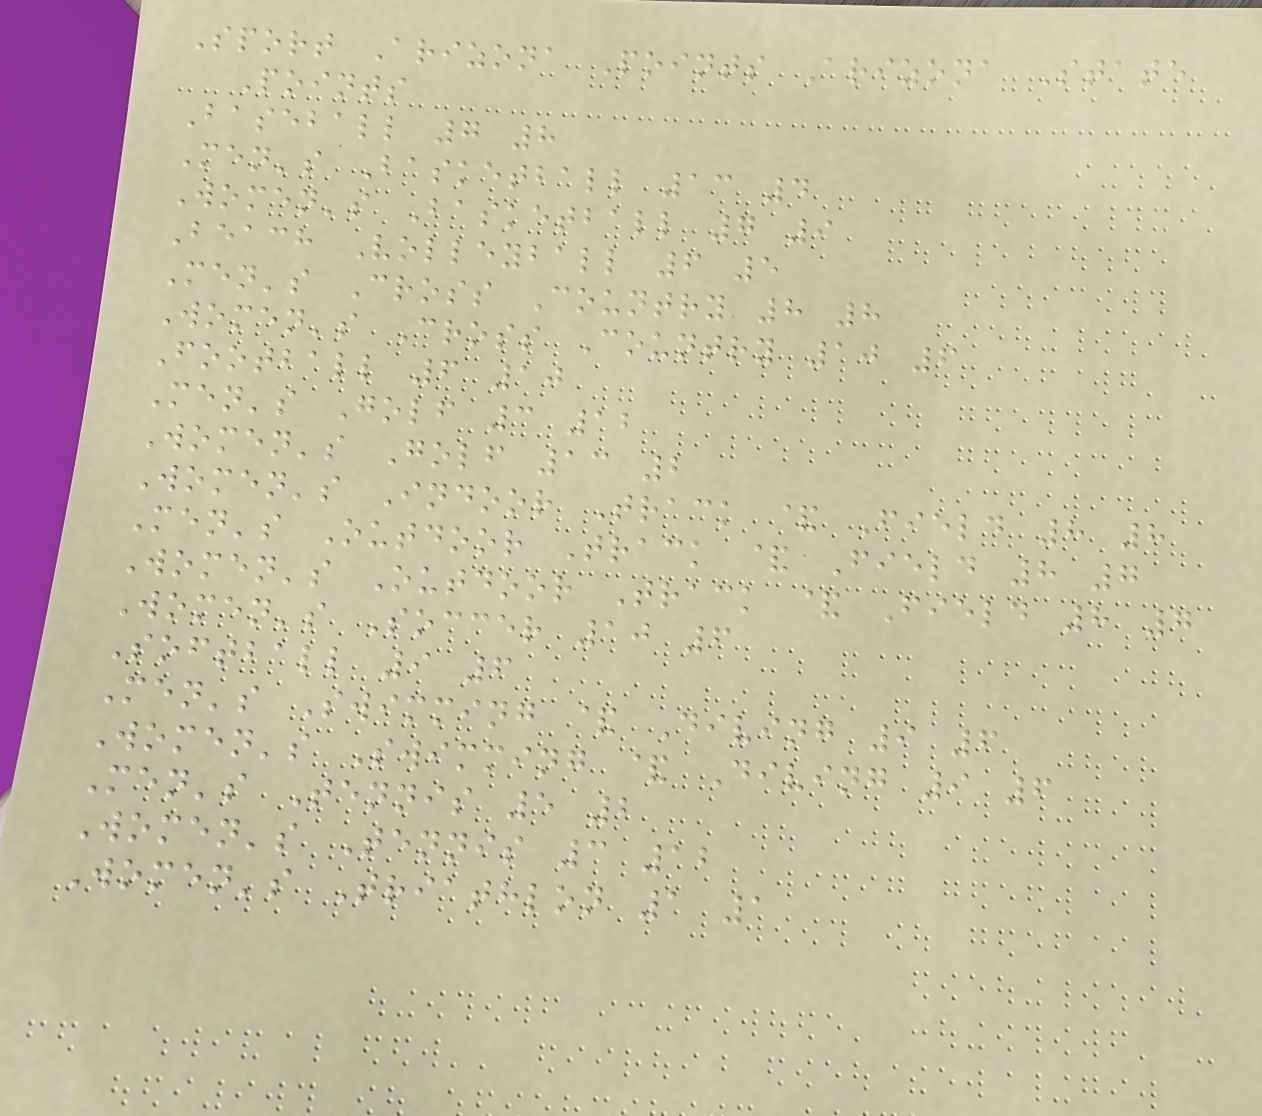Sport Arizona Points Arizona State
Points
Baseball 7 8
Men's Basketball 13 4
Women's Basketball 7 9
Beach Volleyball 6 5
Men's Cross Country 8 8
Women's Cross Country 10 6
Football 6 10
Men's Golf 3 12
Women's Golf 13 2
Women's Indoor Track & Field 8 8
Men's Outdoor Track & Field 8 7
Women's Outdoor Track & Field 8 7
Women's Soccer 10 6
Softball 9 6
Men's Swimming & Diving 9 6
Women's Swimming & Diving 9 6
Men's Tennis 5 2
Women's Tennis 3 12
Women's Triathlon 1 1
